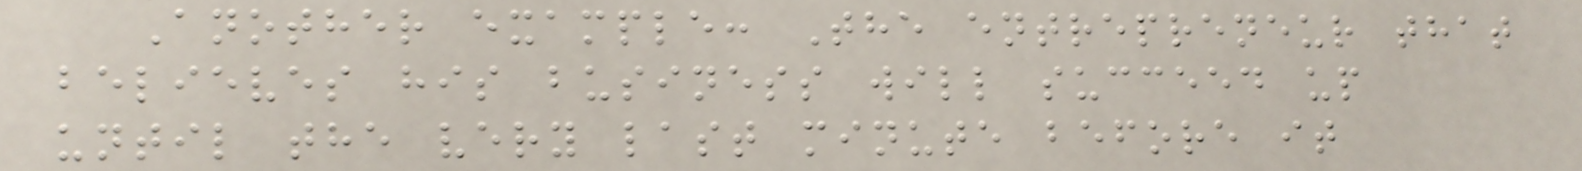Another example: The entrepreneur that
believes his business will succeed up
until the very last minute before it
